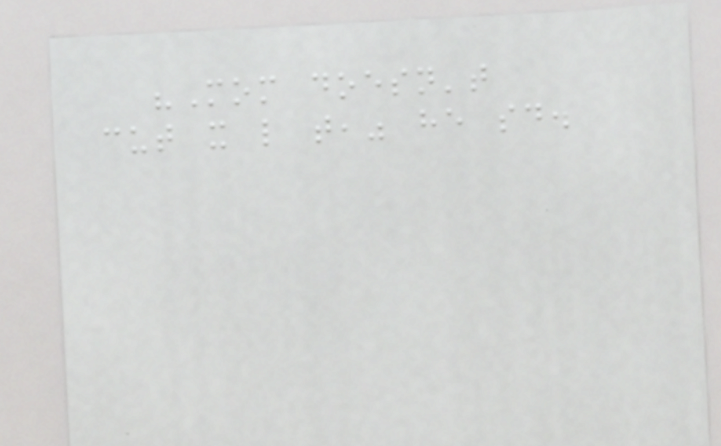"Mom doesn't
cut it like that," he said.
